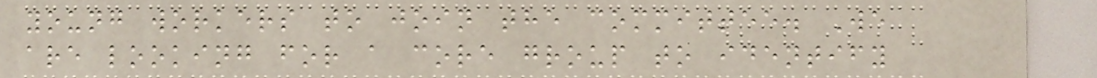young workers to join the committee. We
are looking for a core group to identify
